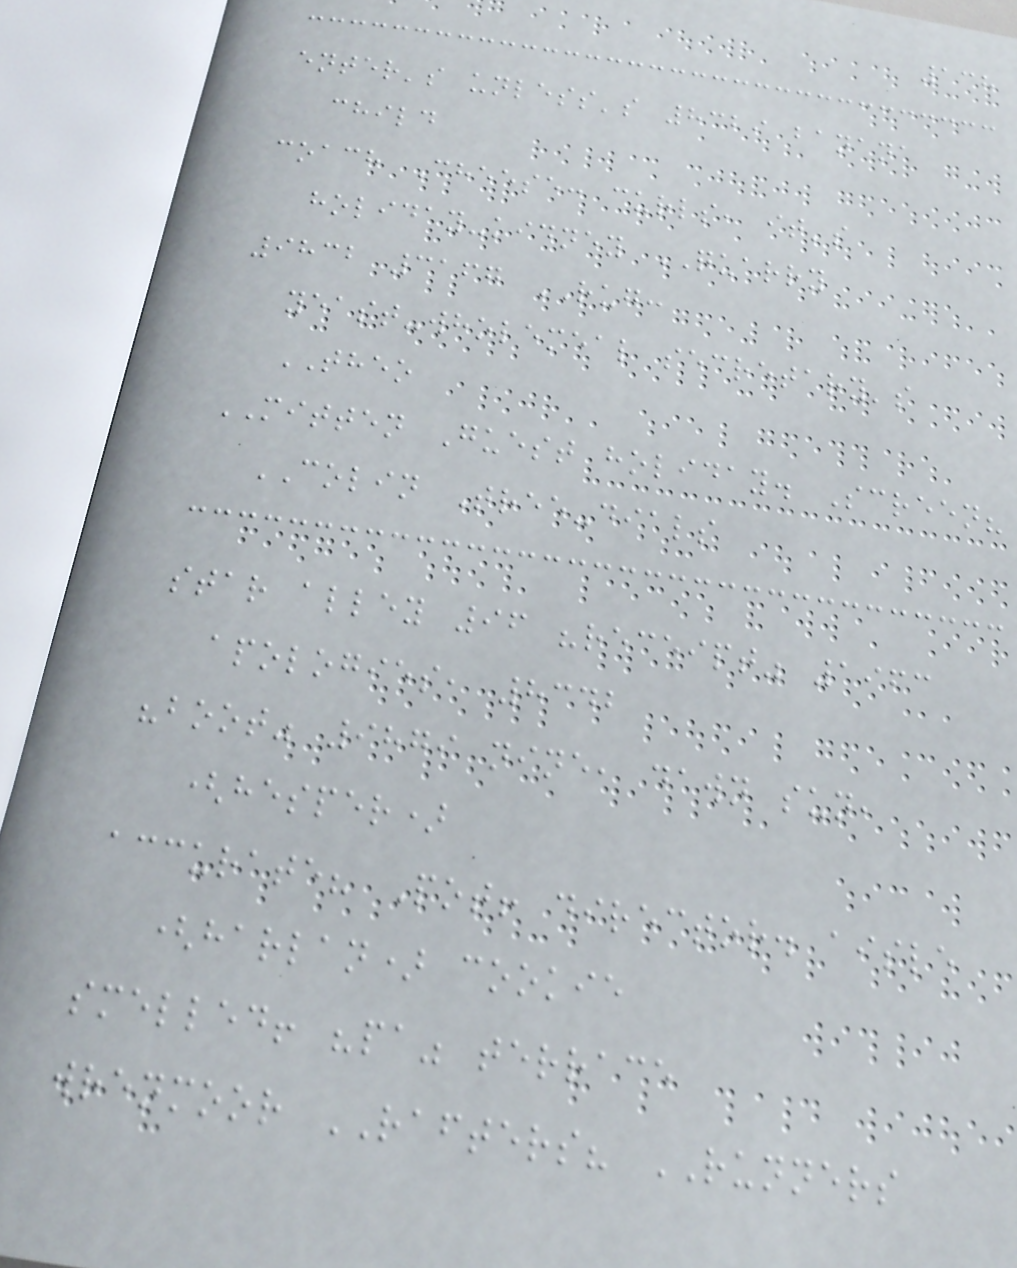138
enter's unless's 8329 banana
child
coach Cheese: curls, it's
holiday-kidney QUARRY
9832 3167 RUG:
yeast-wholemeal secretary's
THEO
MITTEN Guest holiday. Screen?
COLIN Tree-dials
star alley 96 "receipt" 1963
apologies, 8342
"boot" 9879 nine, dawn sun,
(hesper)
accurate? Pot! director. aisle
(harlan) cookie
smelled! "pa" terrace
wrenmoor RAFTERS? RUNNERS
